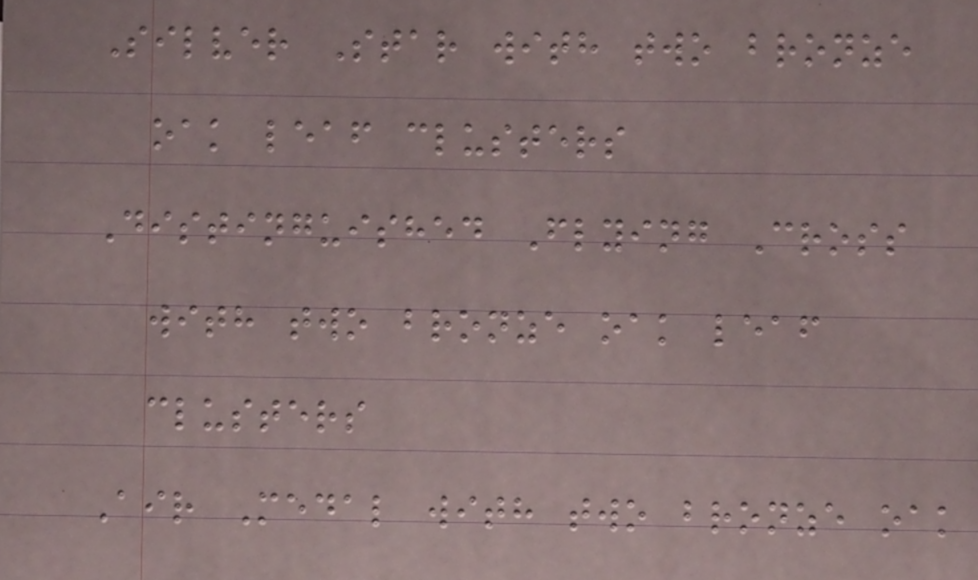Silver Star with two bronze
oak leaf clusters
Distinguished Flying Cross
with two bronze oak leaf
clusters
Air Medal with two bronze oak
